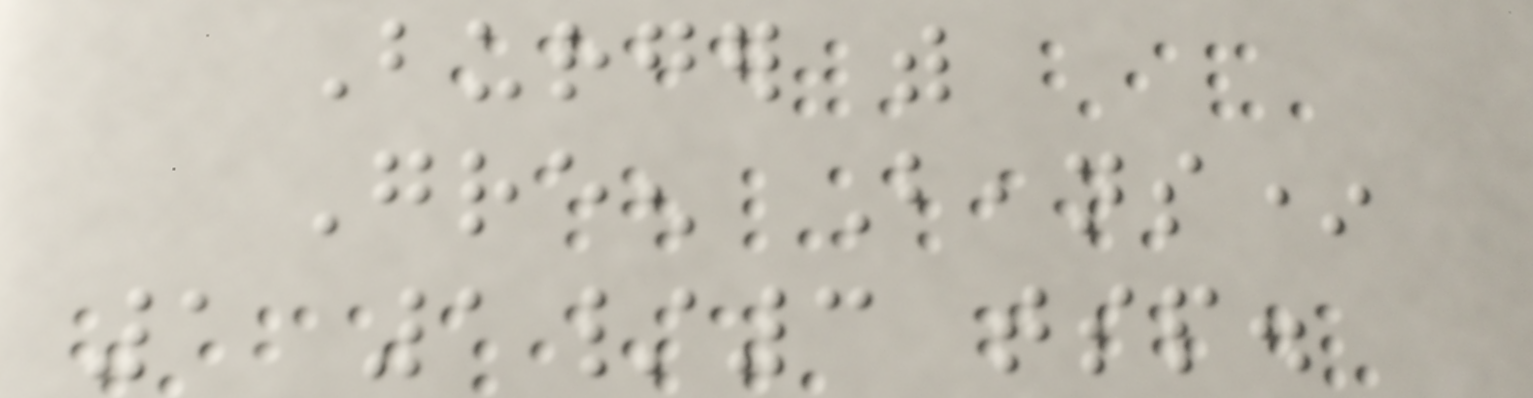Burger with
Green Beans*
1 1/3 tsp.
